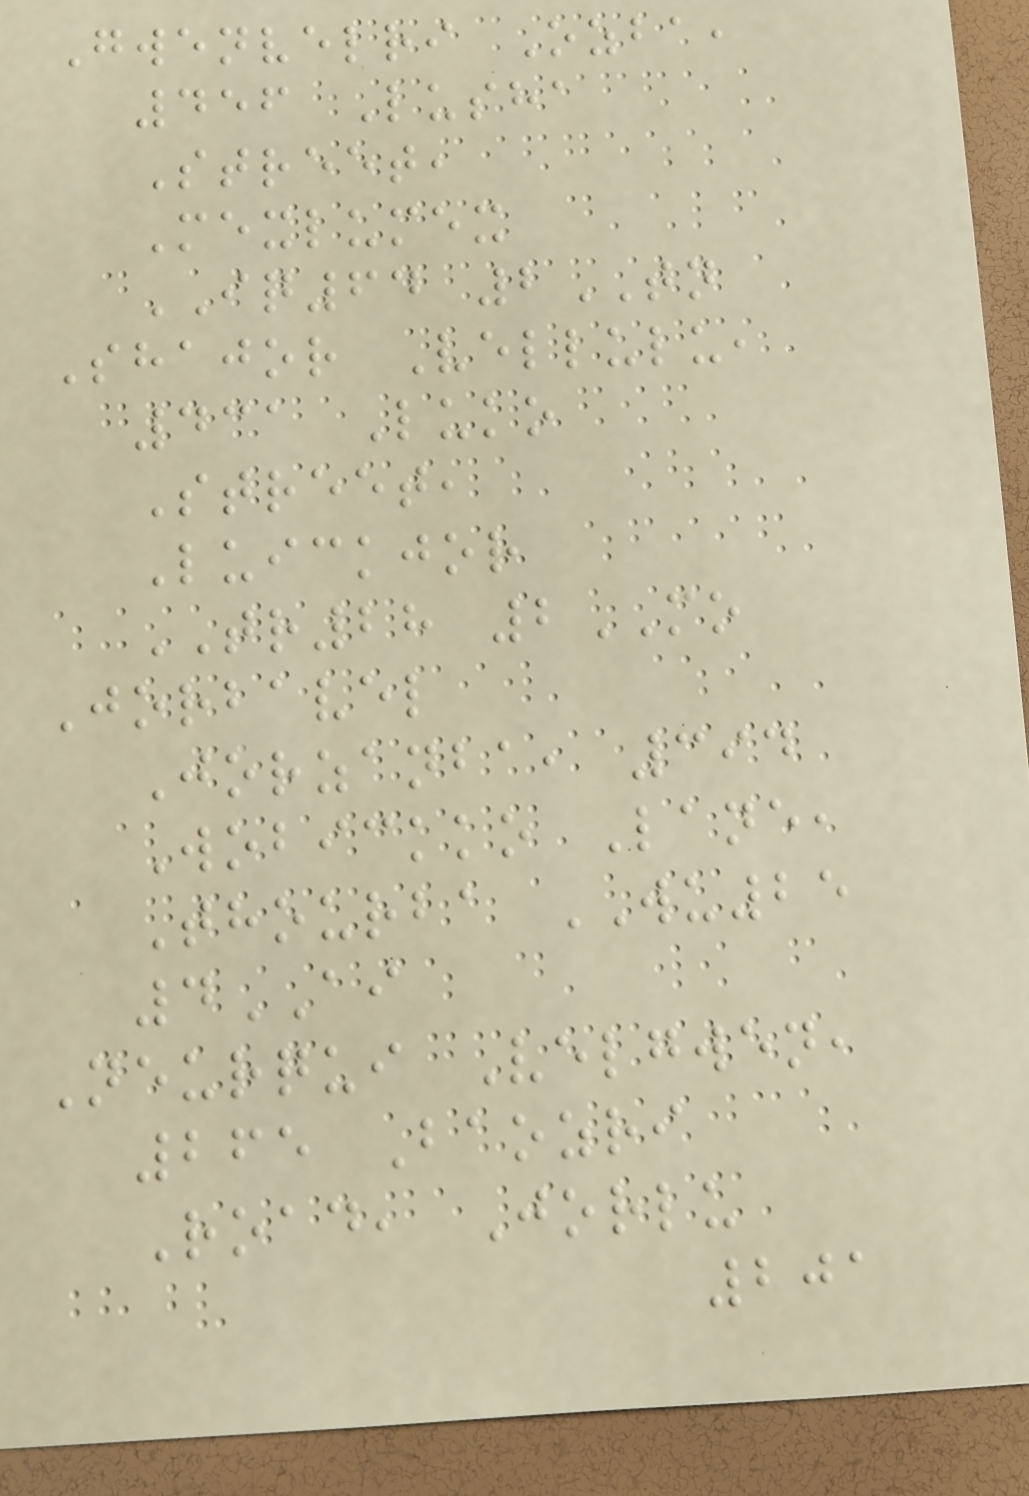Gwenvelri Ozba,
456 Lusha
Street,
Mexlumex
IQ64 2TN
Shajor Vellulu,
431 Luko
Street,
Luickjor
TR28 2MO
Jorbavel
Jorzanba, 394
Wobickko Lane,
Thourba WU25
4AI
Neurqui Velgwen,
265 Baozri
Road, Jorlu
201
